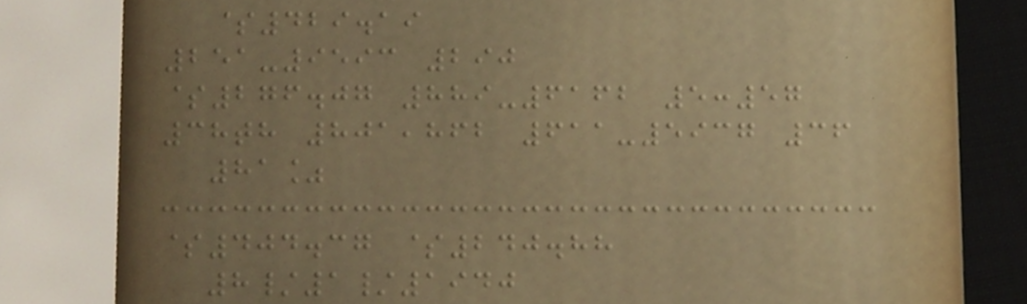$429.19
251-9593 290
$276.07 889-6162 5:57
38th 801,862 611-5937 36
81%
$404.37 $240.88
8/1/1940
